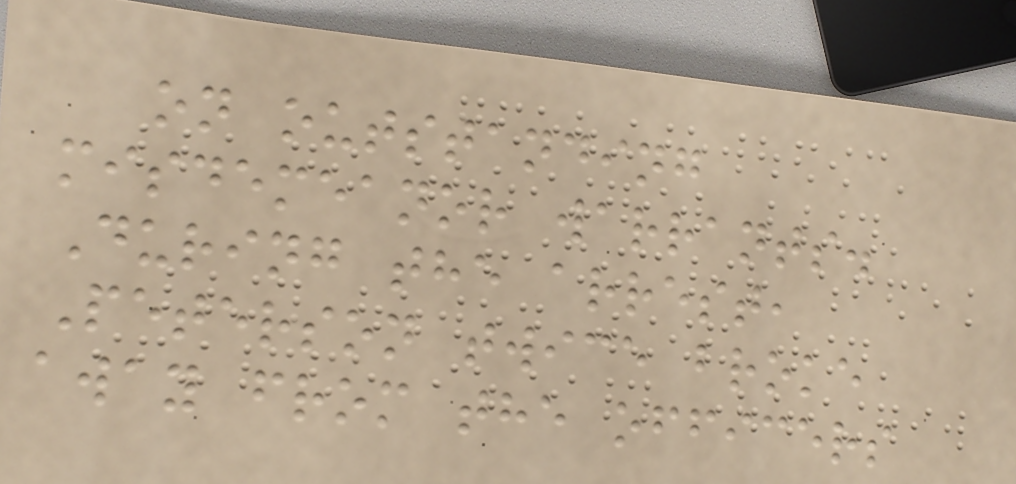on outstanding
misdemeanor warrants.
During the arrest,
Peterson twice broke
away from the officers
